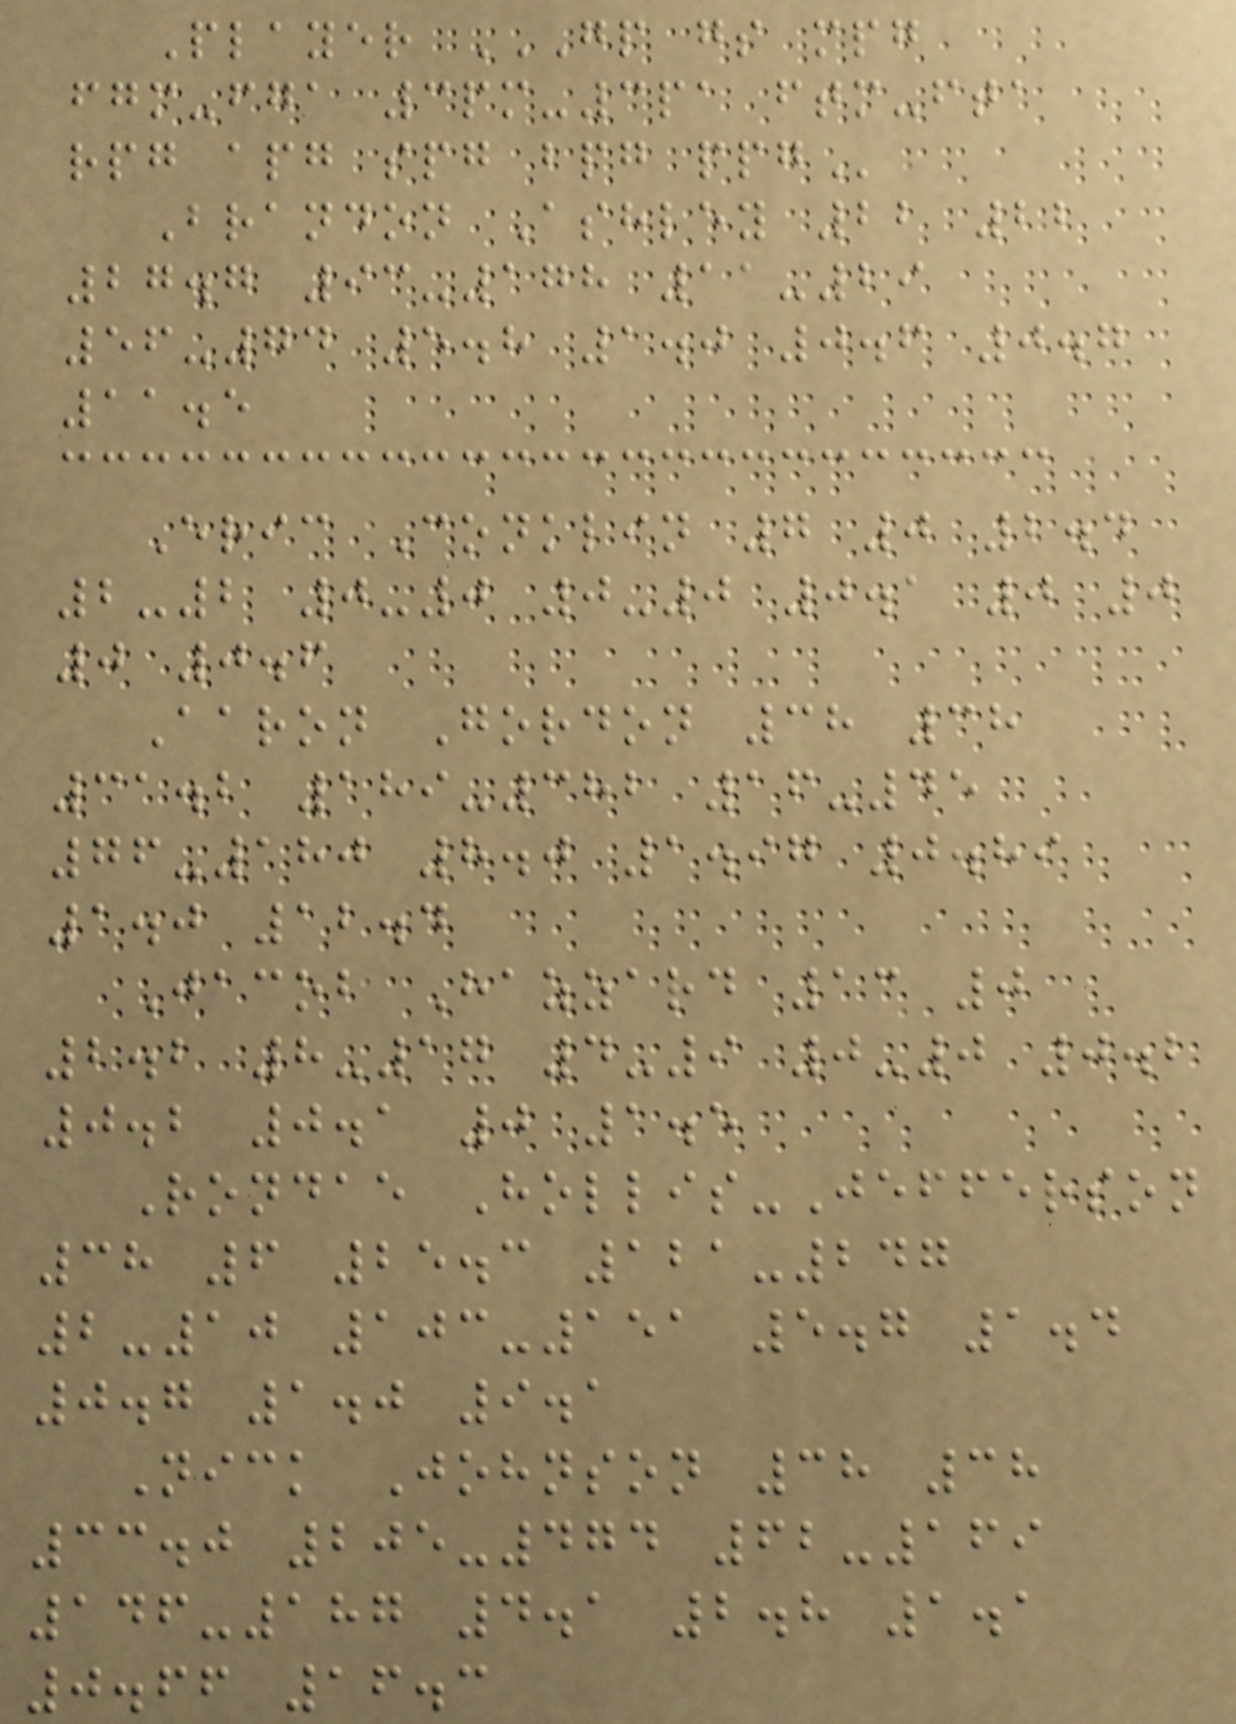Player GP GS MPG
FGM-FGA 3PM-3PA FTM-FTA
RPG APG SPG BPG PPG
Brandon Ashley 22 22
27.7 93-178 11-29
56-74 5.8 1.0 0.6 0.7
11.5
Eric Conklin 7 0 2.4
2-2 0-0 0-0 0.1 0 0
0 0.6
Aaron Gordon 38 38
31.2 189-382 16-45
76-180 8.0 1.97 0.89
1.0 12.4
Jacob Hazzard 13 0
2.2 8-17 4-9 0-0 0.2
0.2 0.1 0 1.5
Rondae Hollis-Jefferson
38 6 25.3 121-247
2-10 103-151 5.7 1.4
0.7 1.0 9.1
Nick Johnson 38 38
33.0 205-474 62-169
146-187 4.1 2.8 1.1
0.66 16.3
